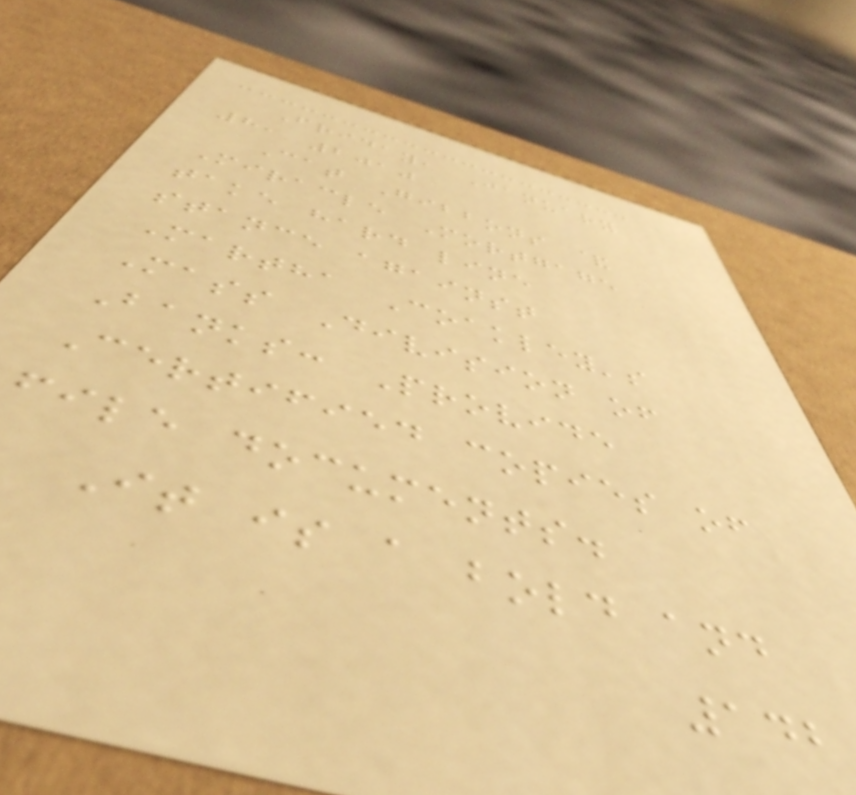Friday, January
8, 2010
Cat Gibbons &
Miracle Mortgage
take hard line
stance against
Martha Coakley's
Mass Division of
Banks: Provide
Certified copies of
file documents.
It is a bold and
142
